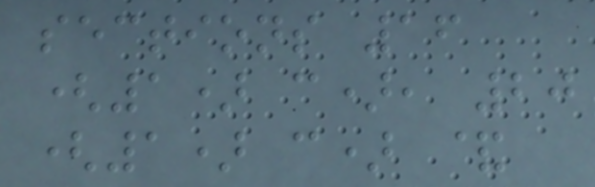sections 16
(1) c), 20
(1) c) &
